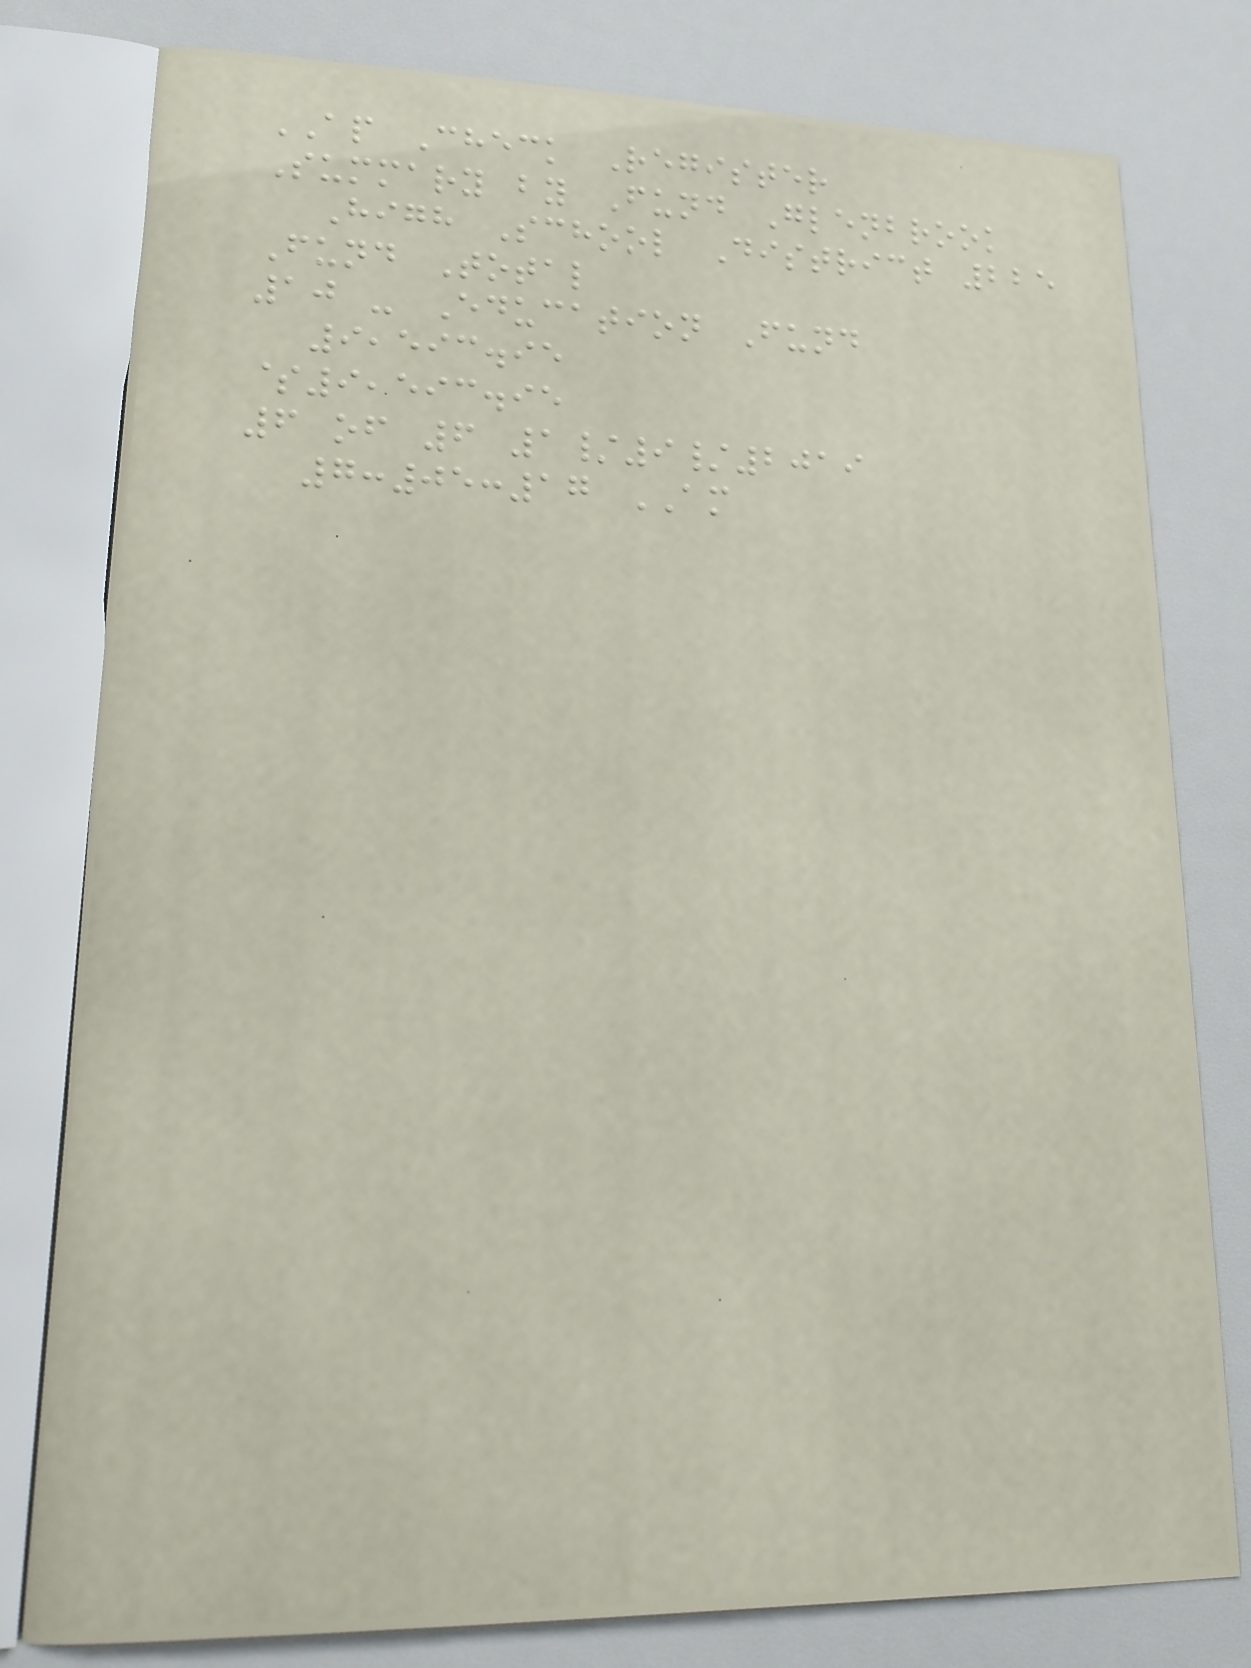AP Check Register
Summary by Fund Glenbrook
High School District 225
Fund Total
10 - Education Fund
9,593.95
$9,593.95
6 of 6 1/9/2019
7:05:17 AM
